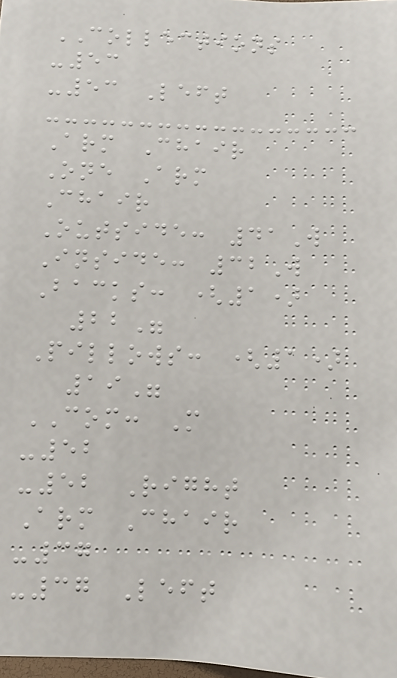COLLECTIONS
-53
-53 Left
Arm Chair
One Arm
Chair
Outside: 41W
Inside: 32W
Backs: (1)
22"
Pillows: (1)
19"
COM: M
-52
-52 Right
Arm Chair
-37
-37 Left
